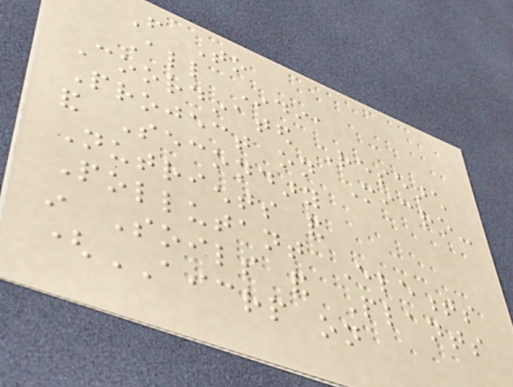From To
All India
Coordinated Research
Project on Micro-
and Secondary
Nutrients and
Pollutant Elements
in Soils and Plants
(AICRP on
